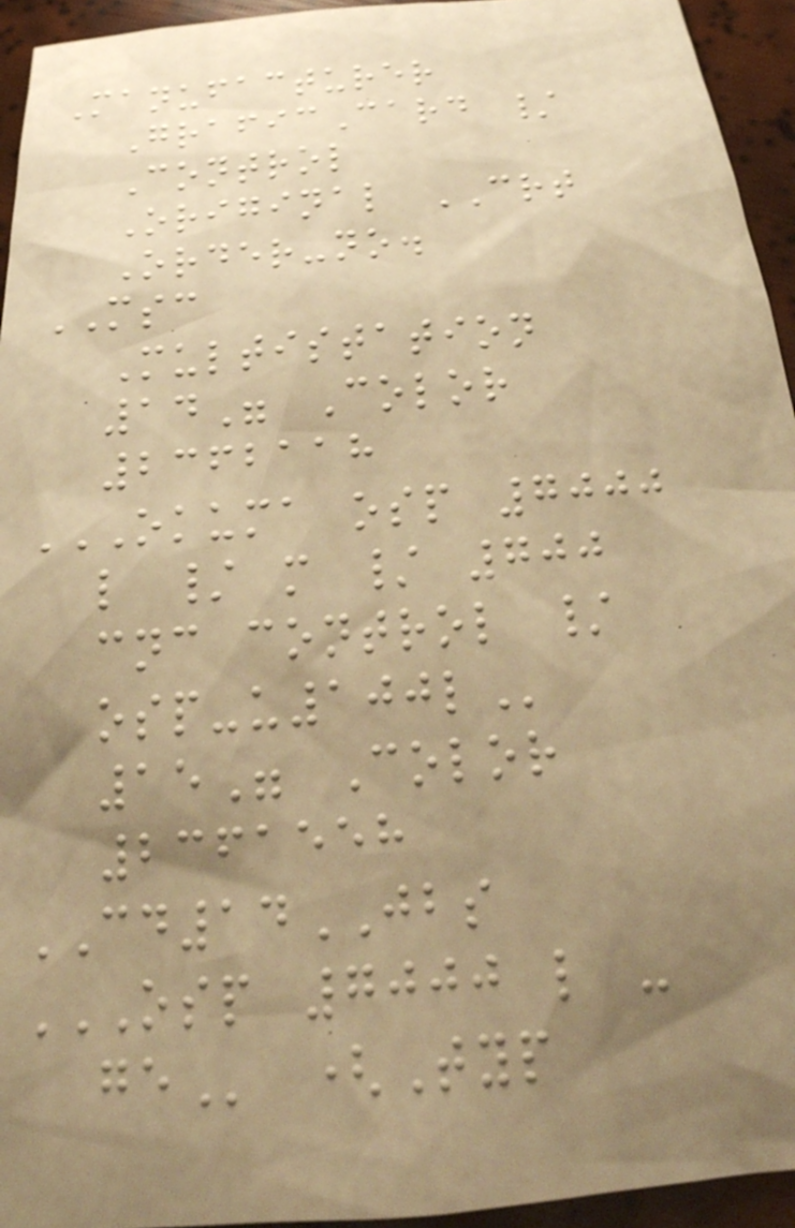Manufacturer
GraficCard /
Control
Original CRT
Order-no.
MSC
Multistation
14" Color
2362118
OKUMA OSP 7000
L / M / 700
CNC CONTROL /
OSP-U100L
15" Color
2361558
CD14JBS
OSP 7000 L -
GE (Typ
